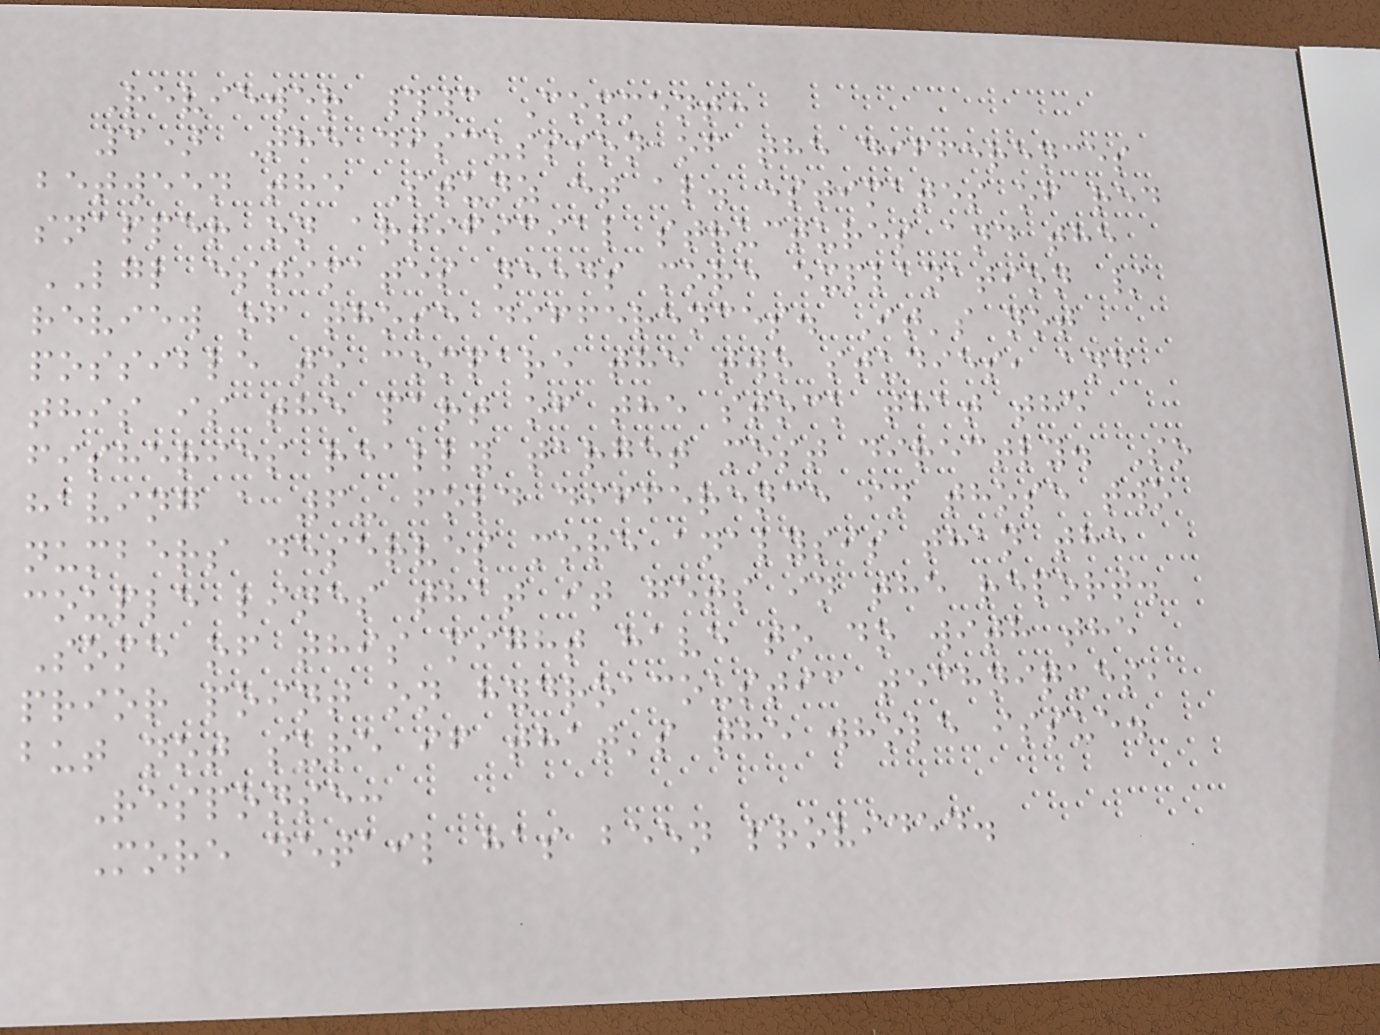Reviewer #3 Comment:
3) The discussion of the differences
between the Stunz et al. estimates of red
snapper on artificial structures and the
LGL estimates needs more explanation /
review of those differences. It's not
possible to compare the two studies, and
this is the part of the stock that the
fisheries really target most directly. So
having a 6- fold difference in those two
numbers deserves more analysis than the
couple lines that it gets in the report.
Some of this might have to do with the
prior point on hydroacoustic techniques,
but not sure if that's the whole issue.
Response:
More detail has been provided.
